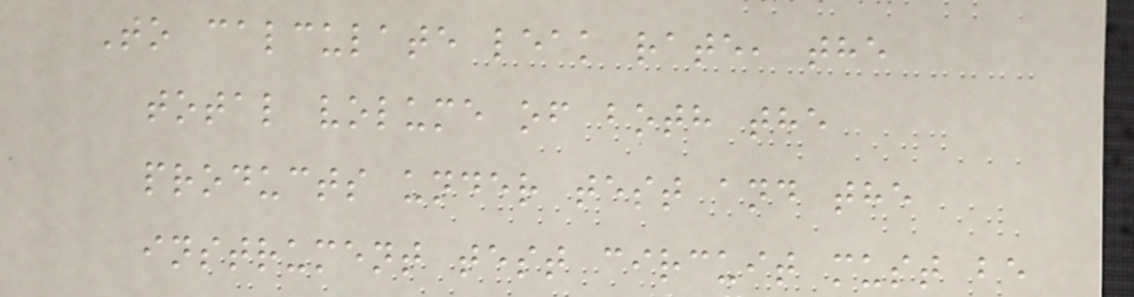To calculate leak rate, the
total volume of both the
products under test and the
instrument test circuit must be
